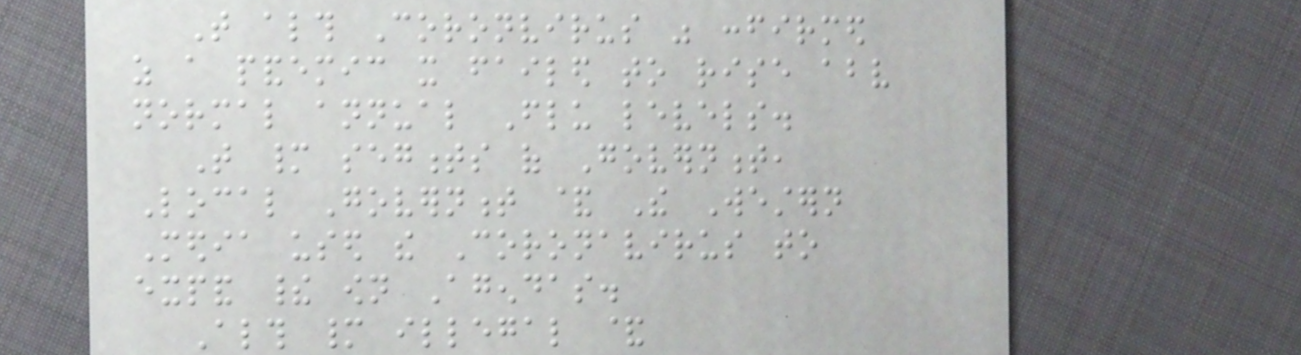That although Coronvirus was confirmed
as a pandemic it failed to rise above
normal annual Flu levels.
That many segments of Government,
Local Government & The Western
Media used the Coronavirus to
expand their own Agendas.
Although many illegal &
